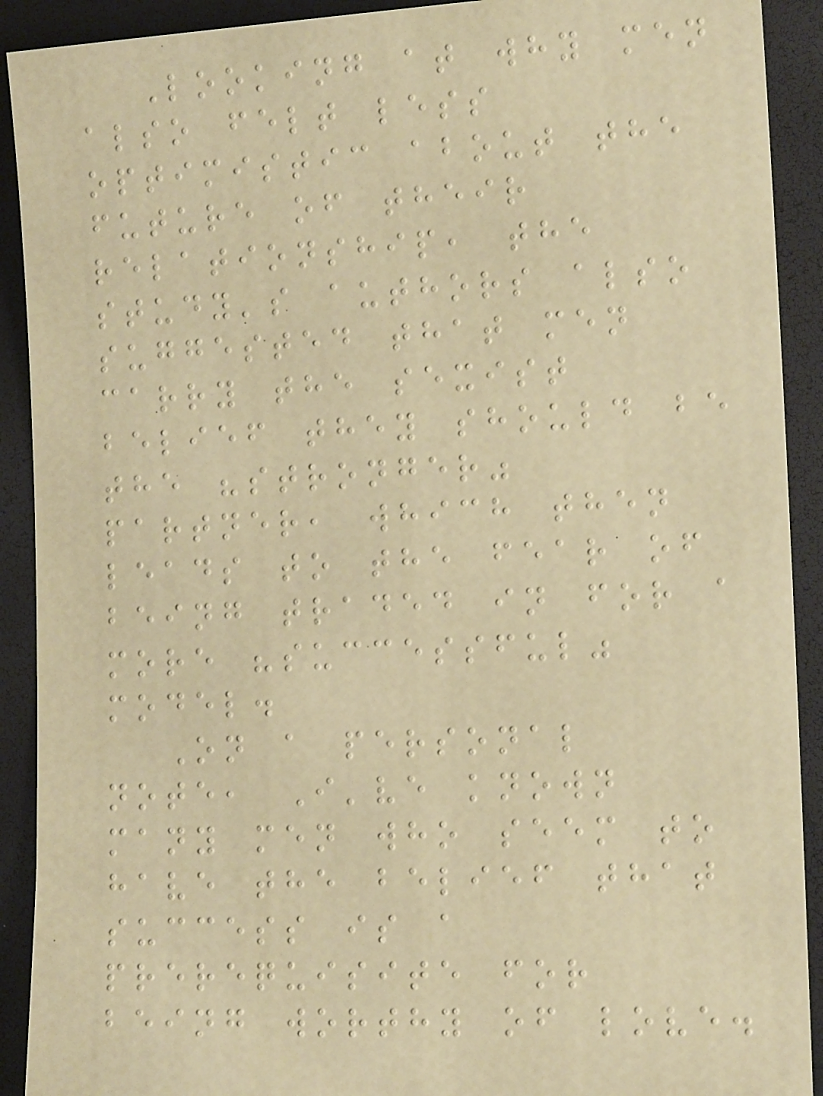Looking at why men
also felt less
optimistic about the
future of their
relationship, the
study's authors also
suggested that men
carry the sexist
belief they should be
the "stronger"
partner, which then
leads to the fear of
being traded in for a
more "successful"
model.
On a personal
note, I've known
many men who seem to
have the belief that
success is a
prerequisite for
being worthy of love.
